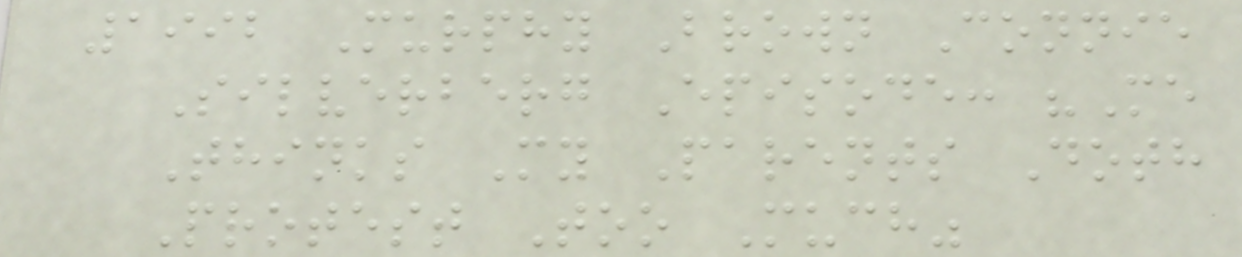1992 Murphy Brown Connie
Silverberg Episode: "Me
Thinks My Parents Doth
Protest Too Much"
